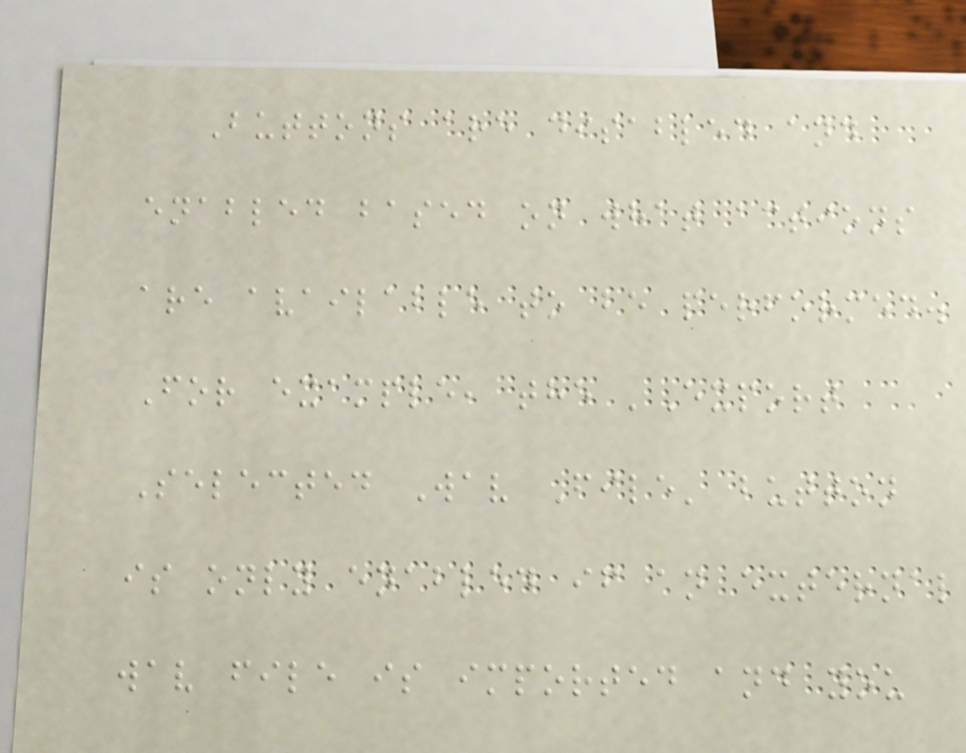Buttons are disabled and
enabled based on what actions
are available to be performed.
For example, the 'Export
Selected Wav File' button
is only enabled if an external
wav file is imported and you
